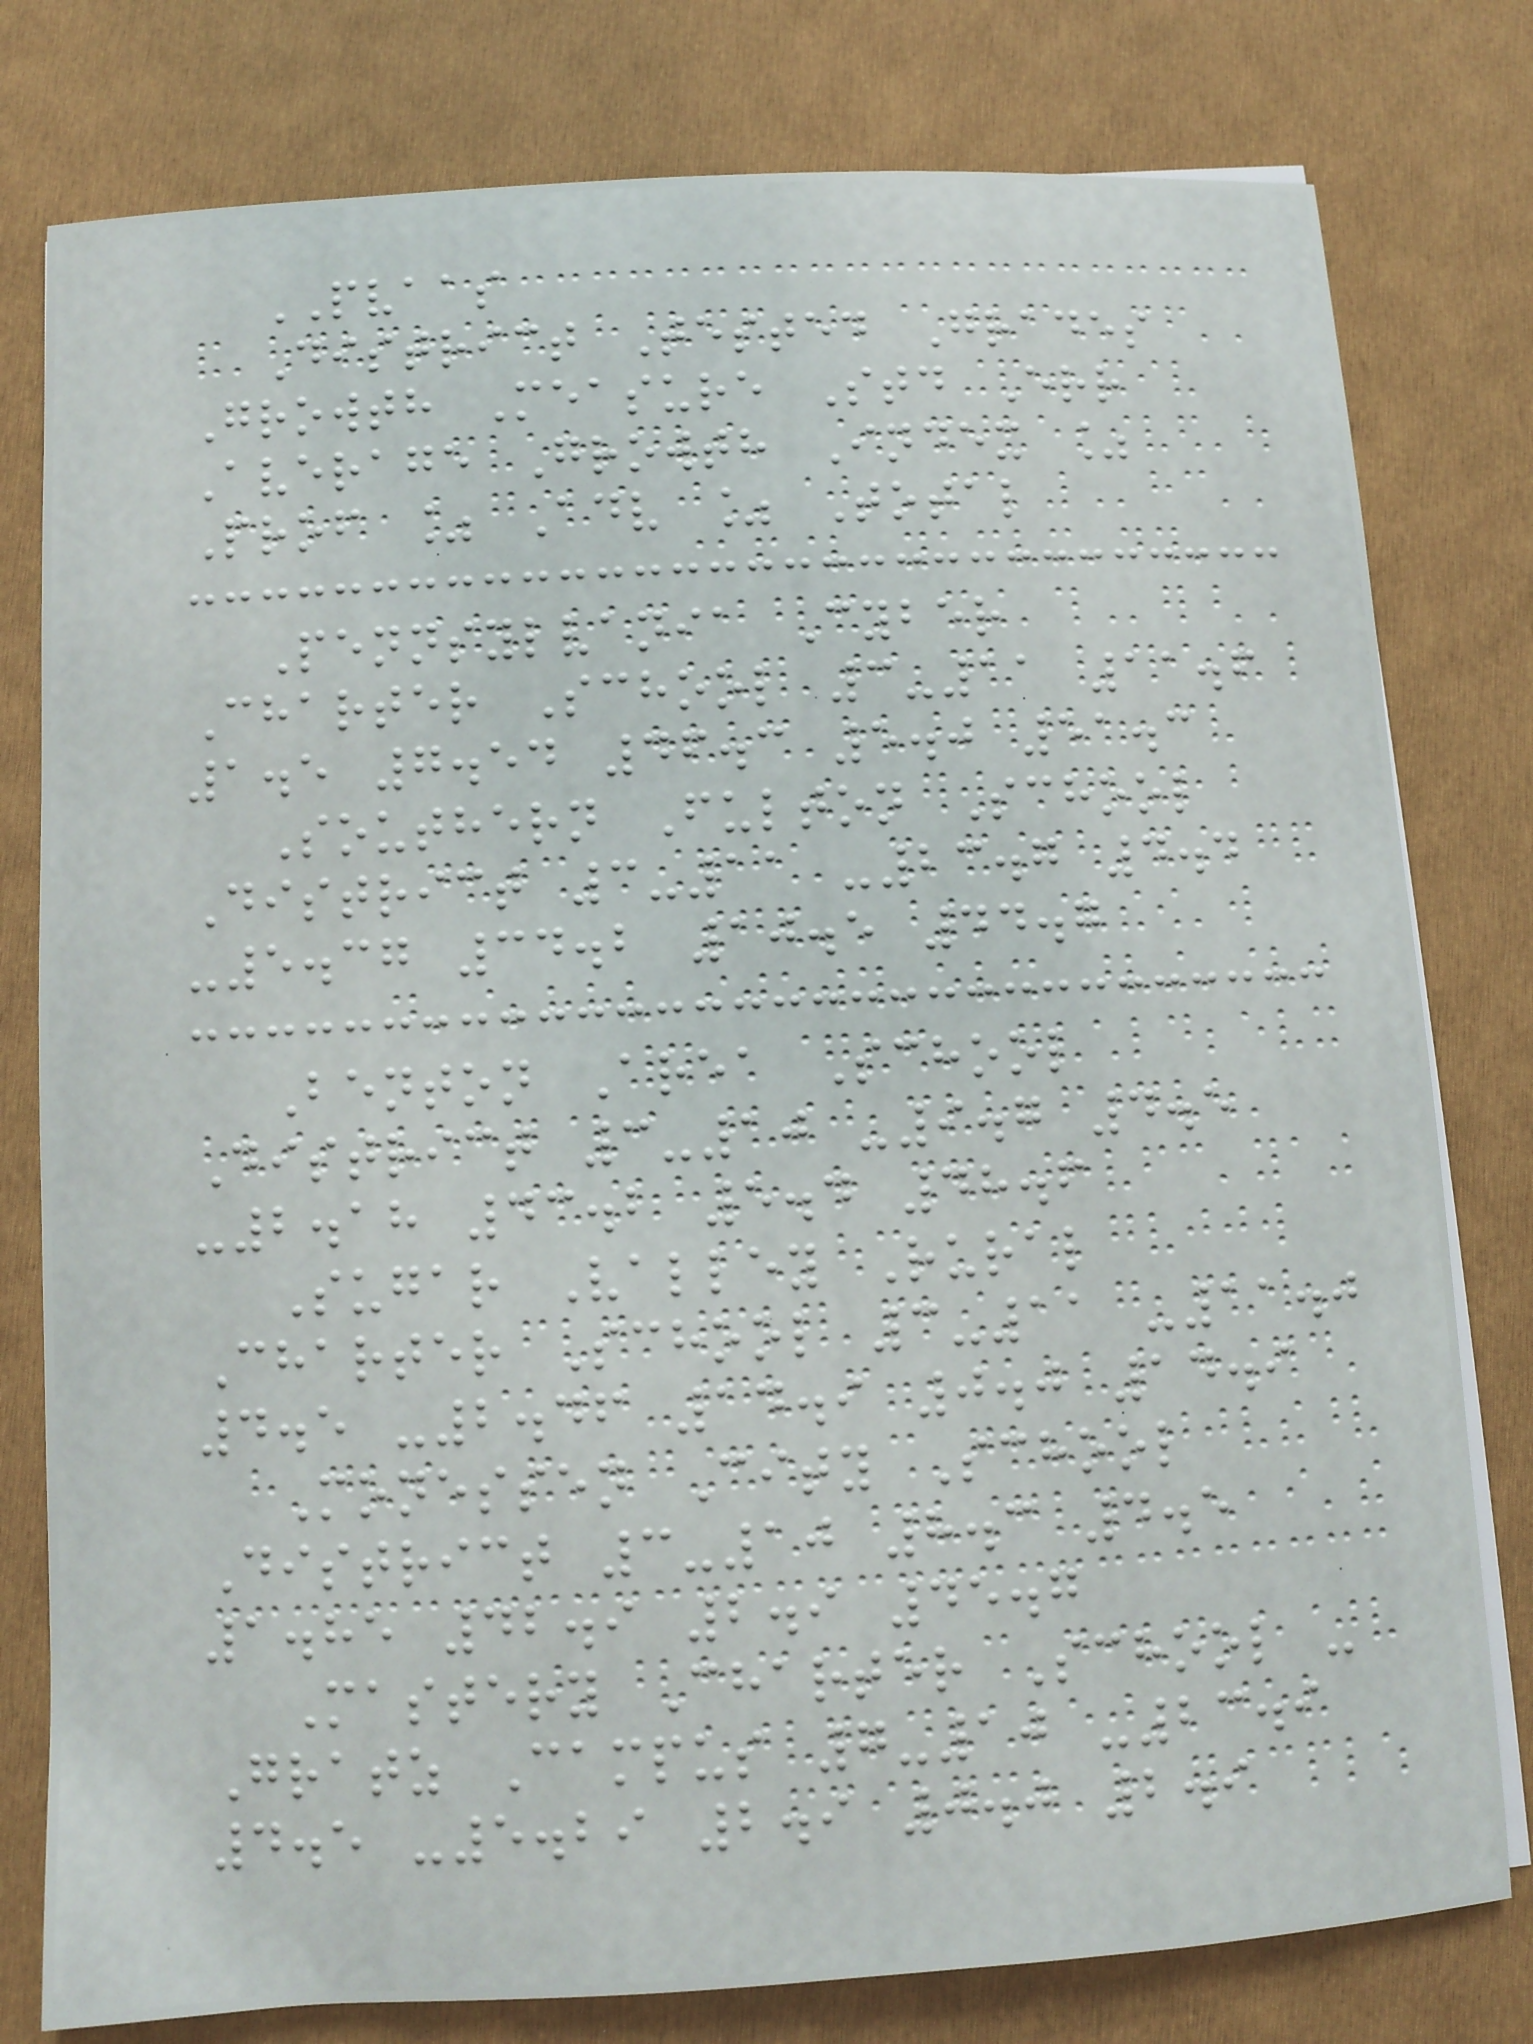PVAAS
District Tested Grades
Growth Measure Std Err
Average Growth Index %
Prof % Adv % Total
Pennsylvania Cyber
Charter School 3-11 11.6
1.5 7.54 46.3 5.0 51.3
Southern Fulton School
District 3-11 -23.7 4.4
-5.37 34.2 10.5 44.7
Benton Area School
District 3-10 -9.7 4.5
-2.18 43.2 5.4 48.6
Sugar Valley Rural
Charter School 3-11 -11.0
4.5 -2.46 14.9 0.0 14.9
Monessen City School
District 3-10 8.3 4.5
1.85 42.9 2.9 45.7
Mastery Charter School -
Gratz Campus 7-10 -23.9
4.5 -5.29 2.9 0.0 2.9
